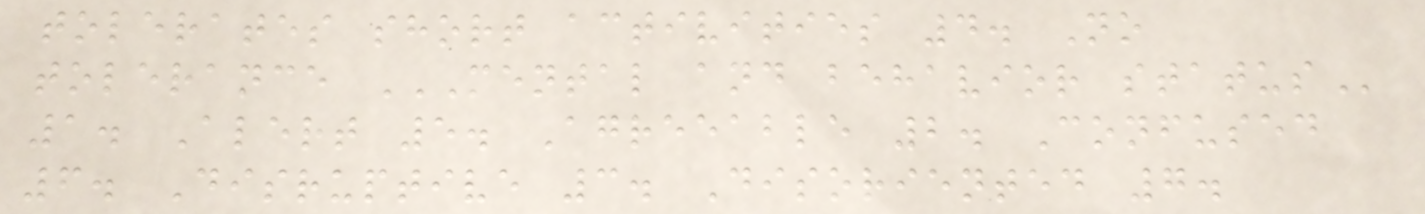tolerates short activities 4. No
tolerance MENTAL AND BEHAVIOR STATUS
1. Alert 5. Agreeable 2. Confused
6. Disruptive 3. Disoriented 7.
